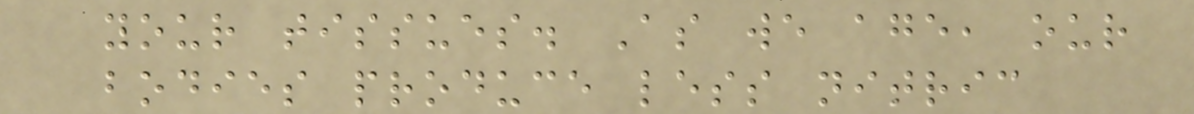your tissues. As we age, our
bodies produce less nitric
